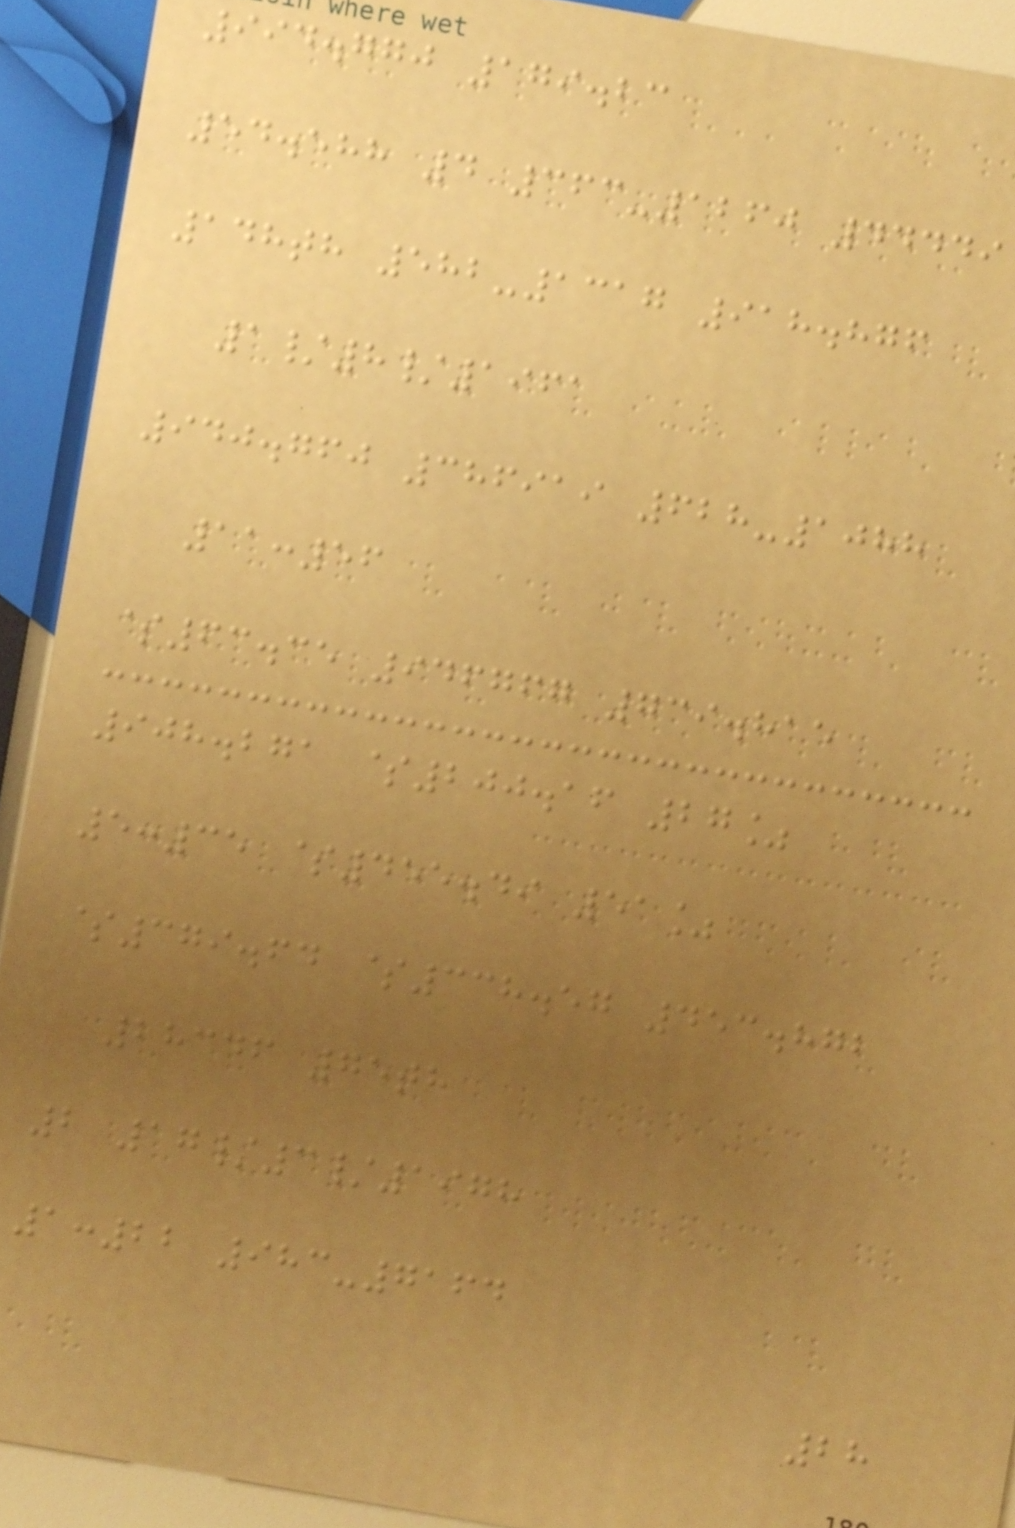994.770 179.23
54.588 4 363-1260 44449
148th 582-1317 918.876
1/8/1961
940.760 386919 628-1088
11:56
$63.35 946767 739.815
908.271 $200.16 27%
5:35 $455.49 51%
$379.64 $338.57 453.872
28346 75th
2 17/3/1978
1:22 983-7164
28
